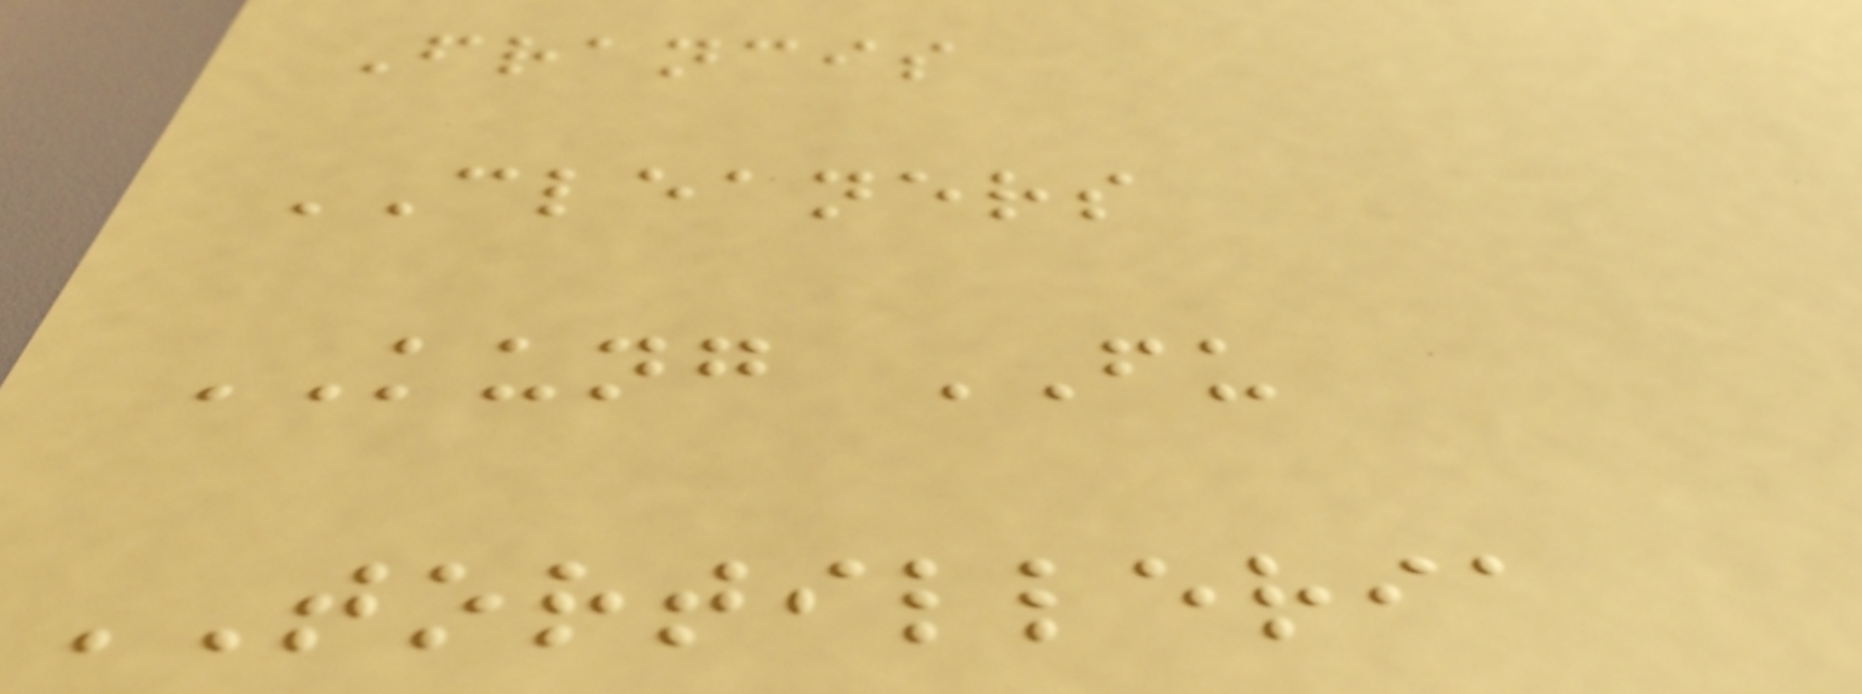Francis
CLEANERS
KUNG FU
TORTILLERIA
